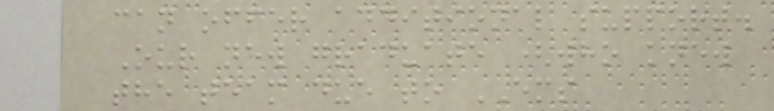can offer additional support.
Our new graduate (who knew
the team due to EMS
